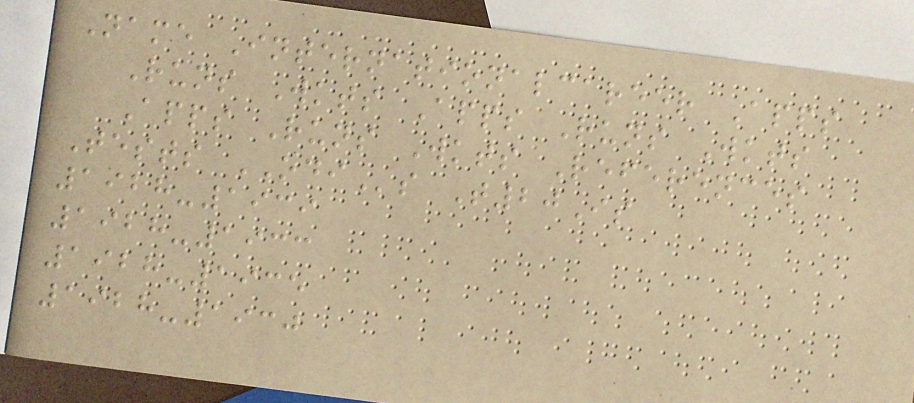Name Internationalcareer Apps
Runs Wkts Apps Runs Wkts
Apps Runs Wkts References
Tests ODIs T20Is
1928-1939
1928-1933
1928-1935
1928-1930
